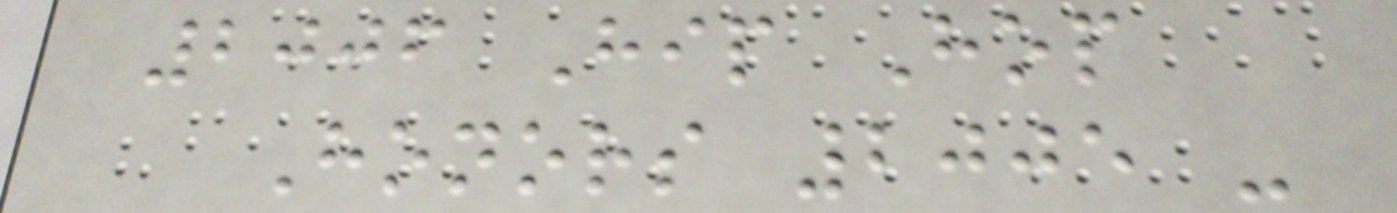2006 Hip Hop
Honors 2005 -
